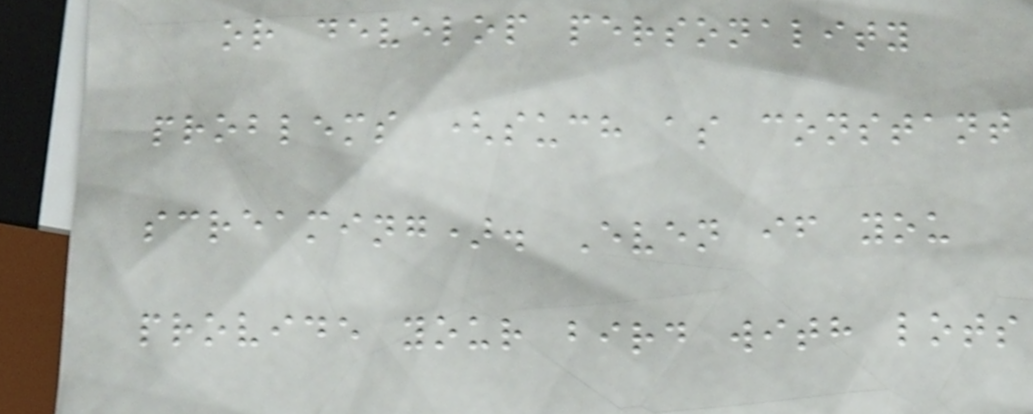or develop personality
problems (such as constant
screaming). Even if you
provide your bird with lots
